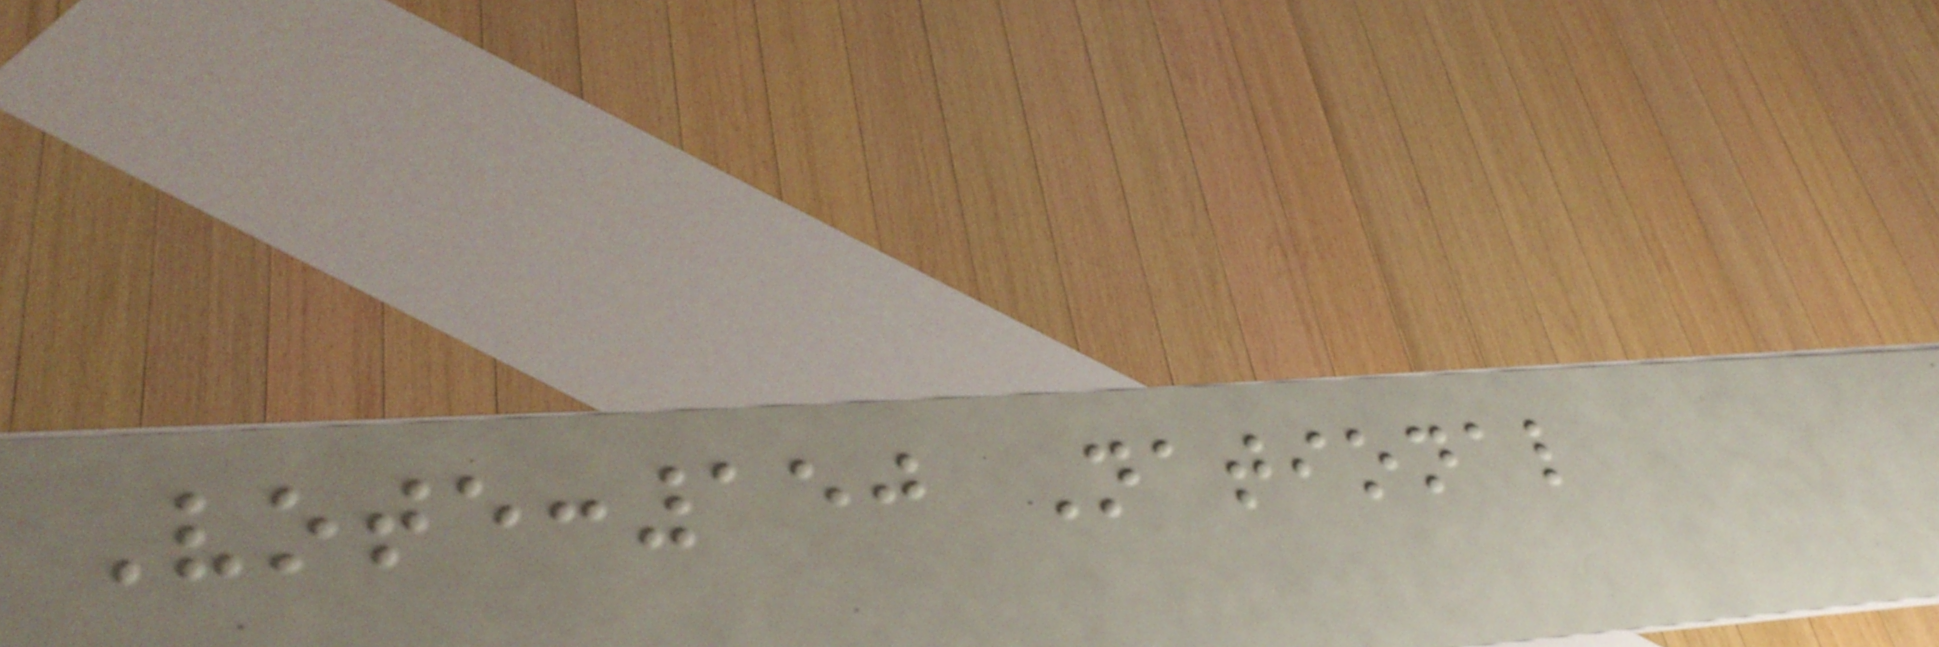Vote:150 National
